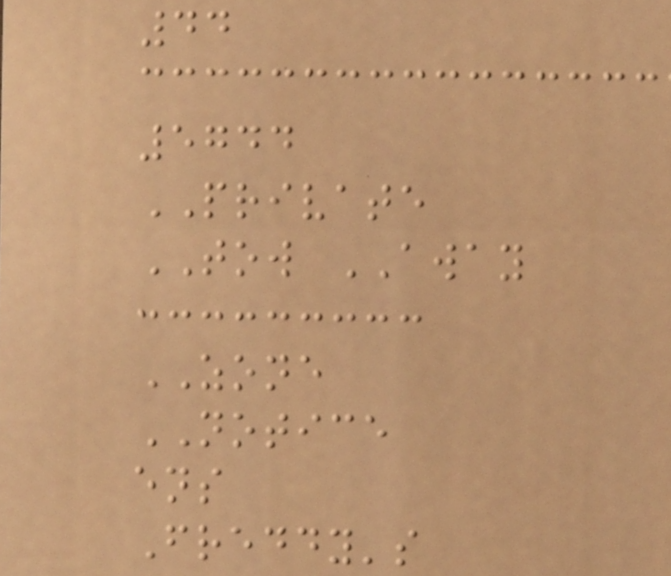44
5744
PRIVATE
TOW AWAY
ZONE
NOTICE
ens
Freddy's
